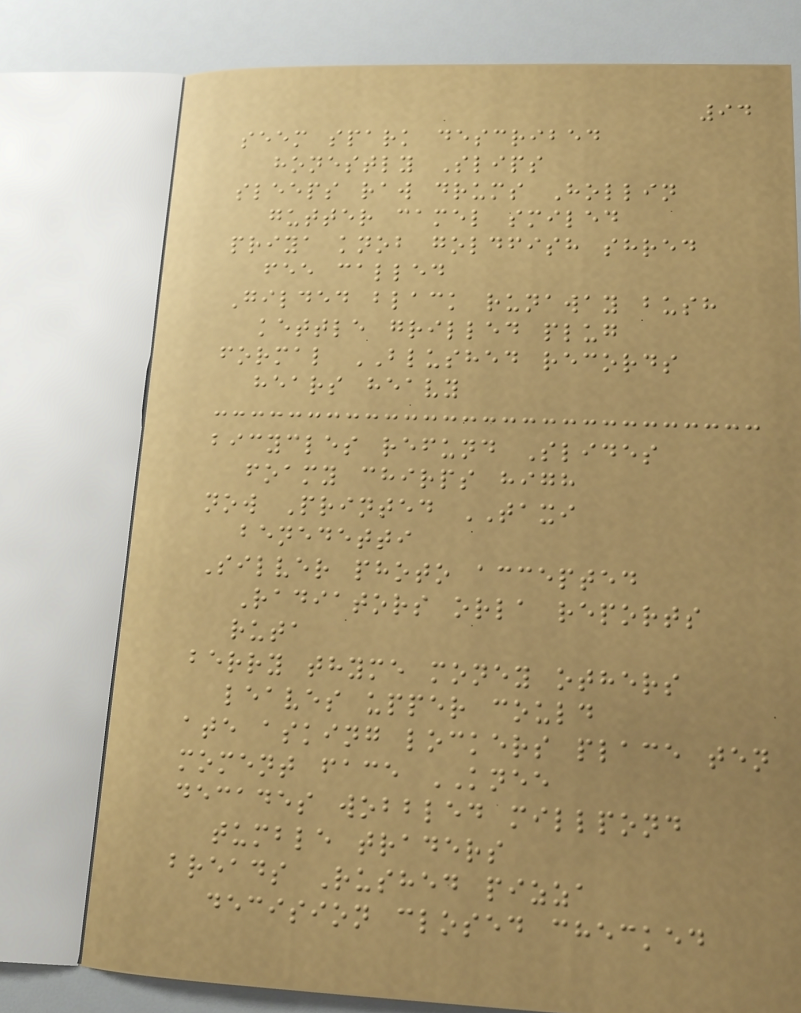94
seem spark described
honestly Slips
sleeps raw drums Hollin
gutter camel smiled
priya knob goldfish shred
fee called
Gilded black runaway bush
kettle grilled plug
formal BLUSHED records
hears heavy
bicycles refund Slides
foamy chirps high
now Printed TAXI
benedetti
Silver photo accepted
Radiators orla reports
ruta
berry thyme money others
leaves upper could
ate asking lockers place ten
moment face KNEE
decades wobbled millpond
tumble traders
breads Rushed pizza
decision closed checked
